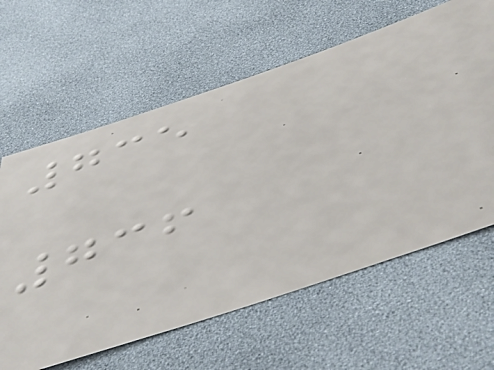735
736
